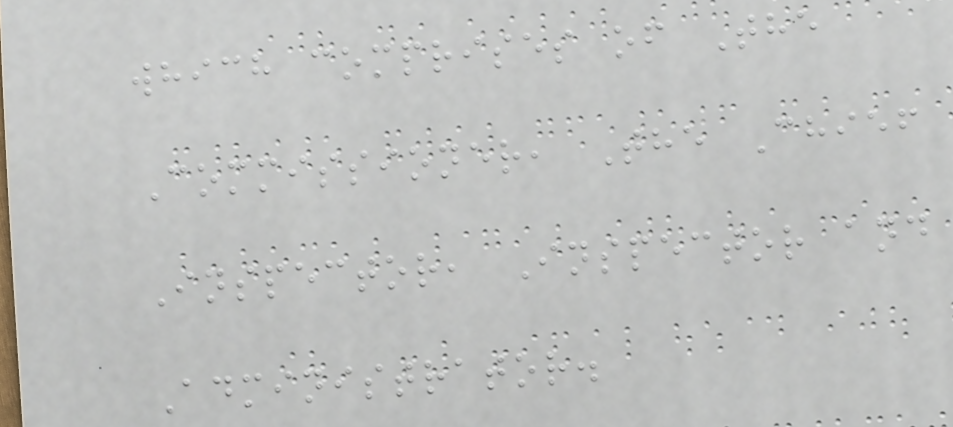which comprises of The
Commissioner, The Chief
Inspector, Inspector and
Administrator.
